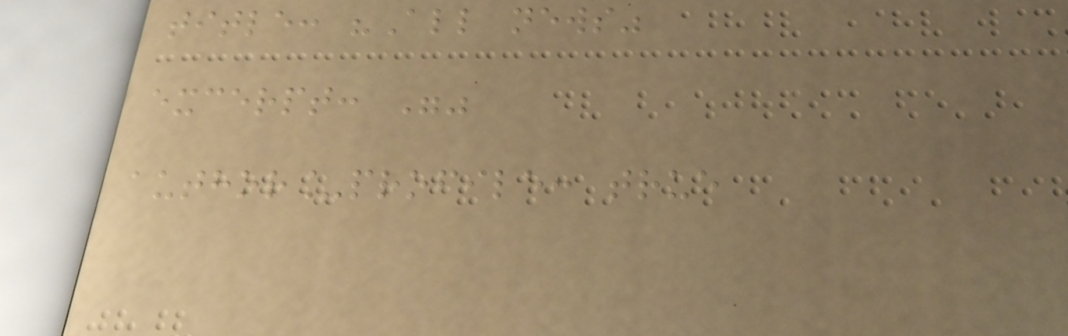title: "All news"
excerpt: ""
author_profile: true
